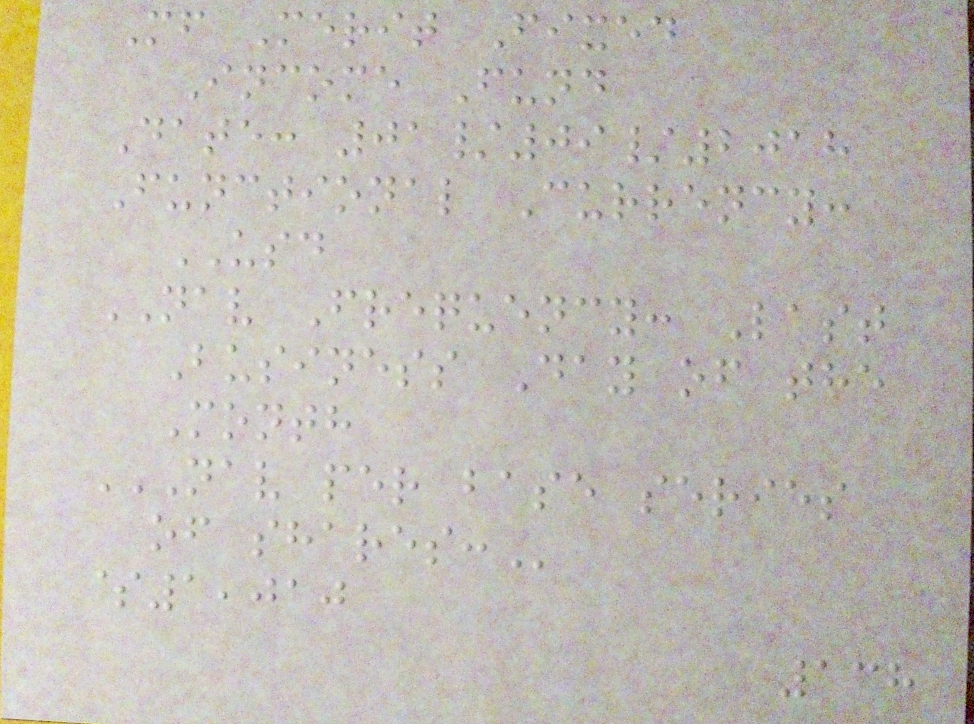Mf Merit Fixed
Income Fund
Date: 01/09/2018
Functional Currency:
USD
NAV Frequency: Last
Business Day of the
Month
NAV PER BASE SERIES
OF SHARES:
$1,010
138
